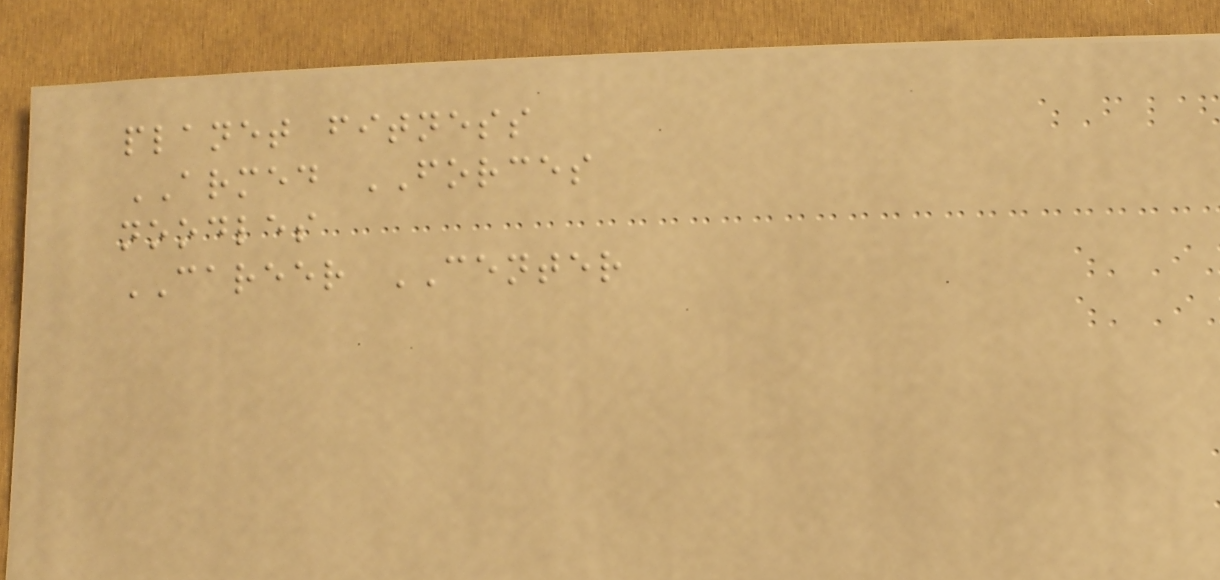planet fitness
ARMED FORCES
noodles
CAREER CENTER
